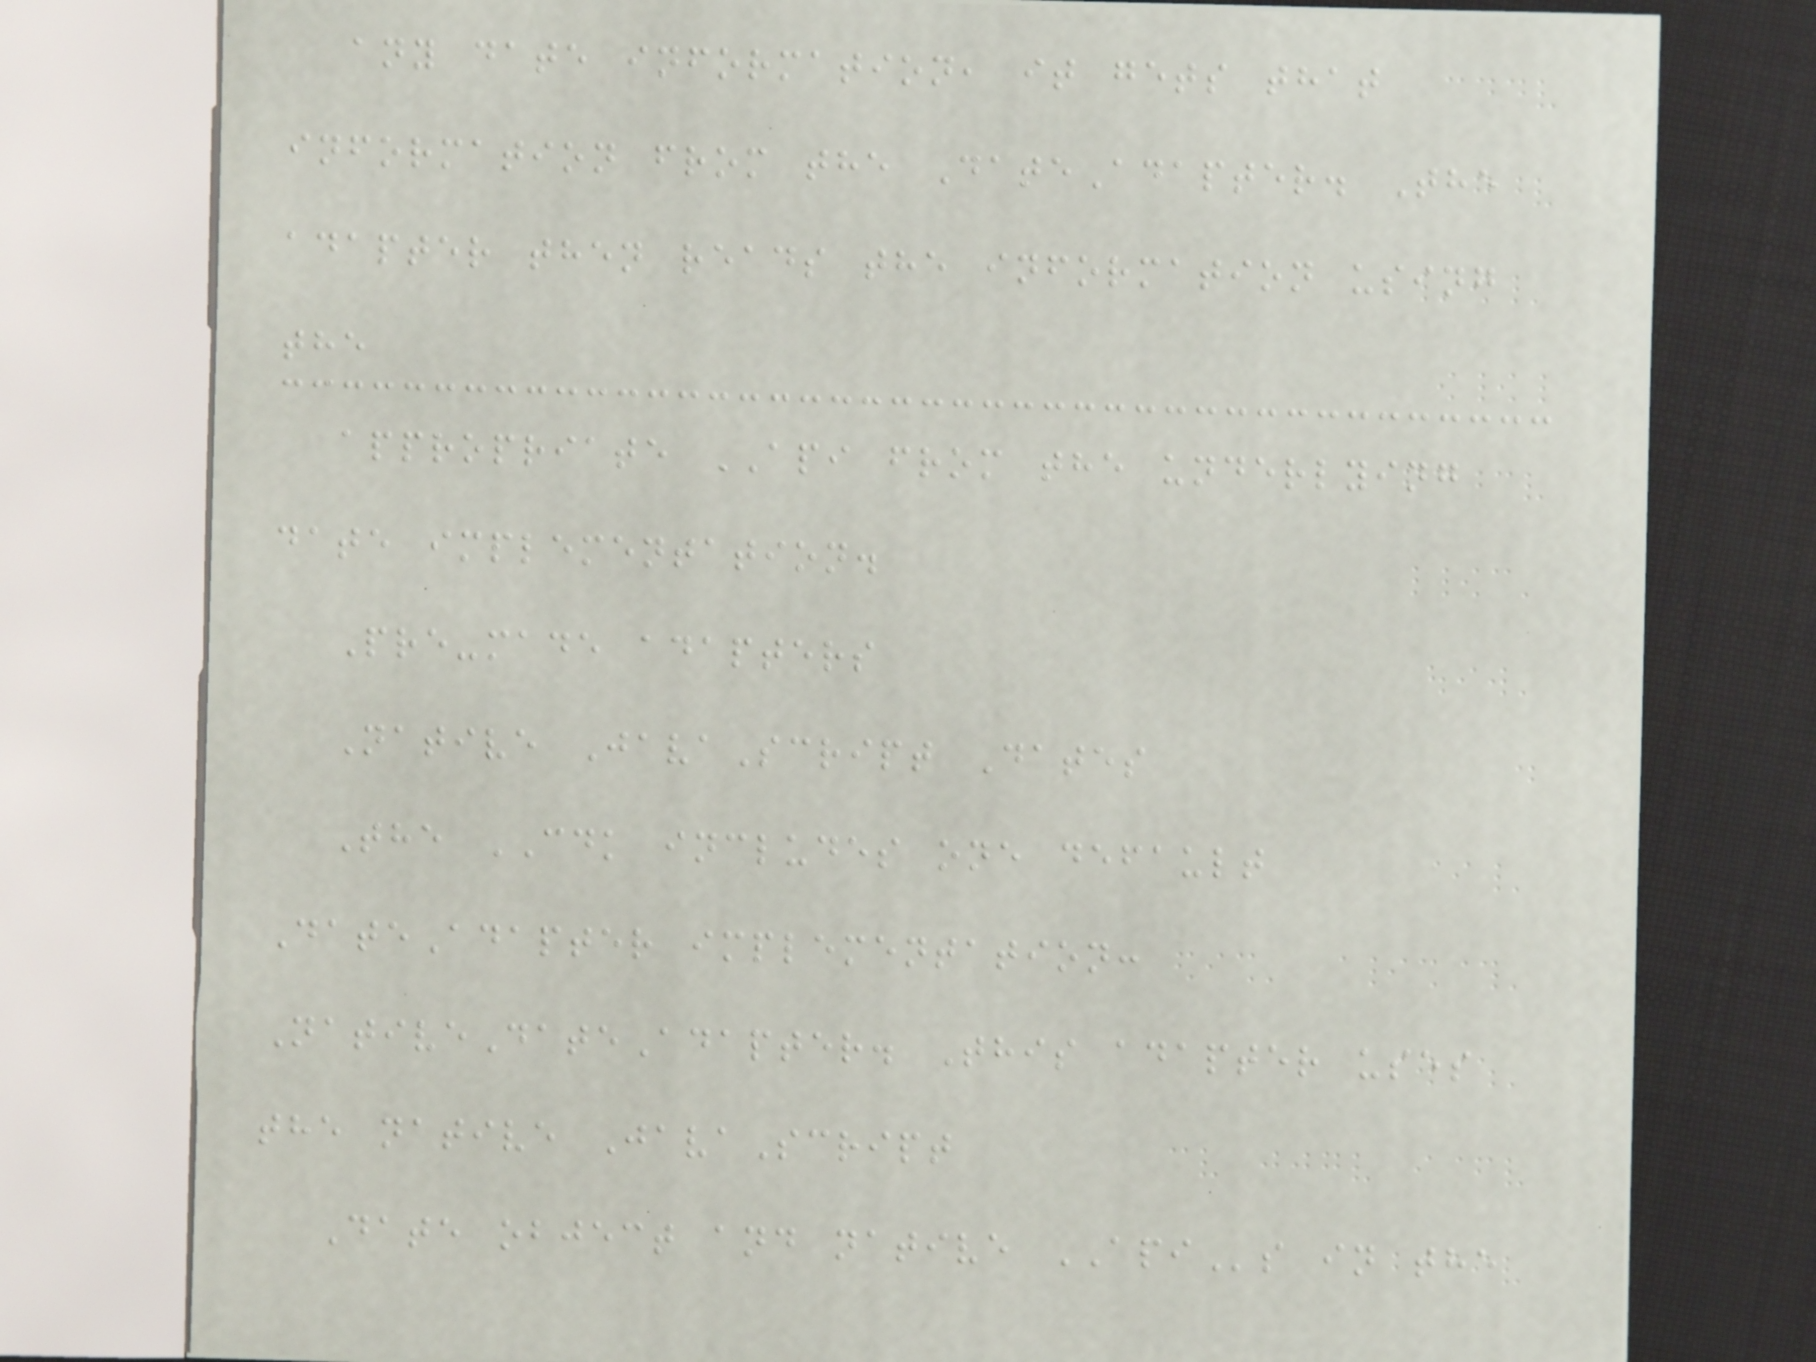any date information, it gets that
information from the DateAdapter. The
adapter then reads the information using
the
appropriate API from the underlying
date implementation.
Pre-made adapters
Native JavaScript Dates
The CDK includes one default
DateAdapter implementation:
NativeDateAdapter. This adapter uses
the native JavaScript
Date object and native APIs in the
